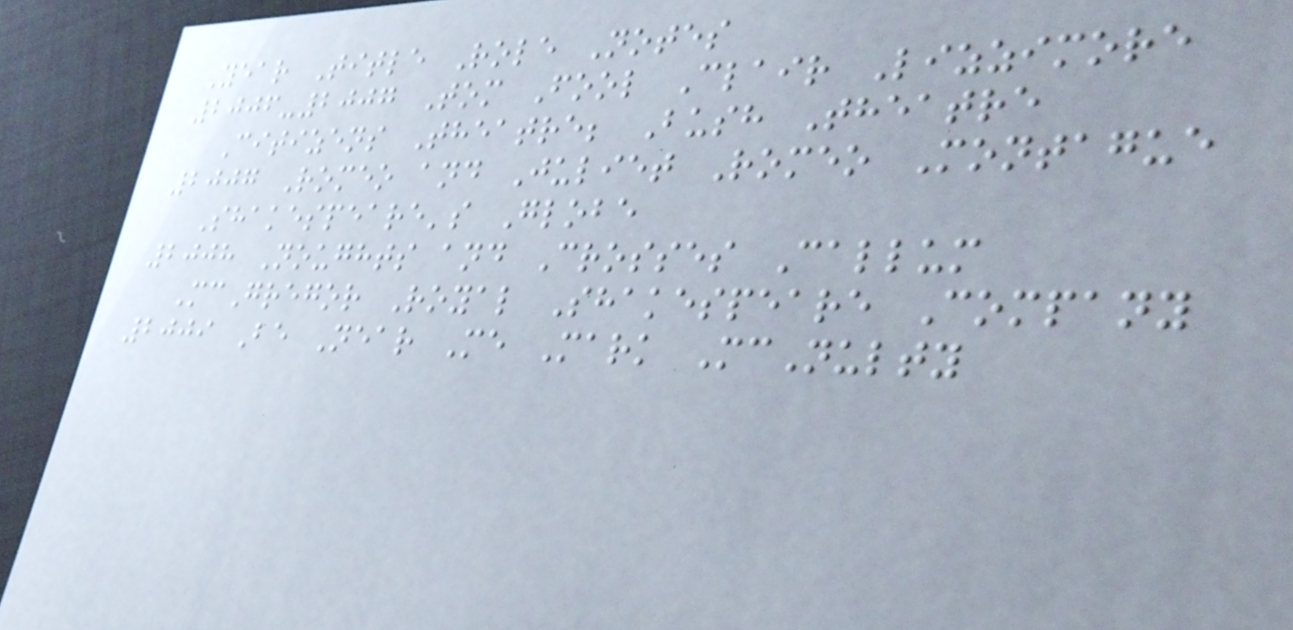Year Title Role Notes
2006-2007 Tom Fool Clair Lizzimore
Citizens Theatre; Bush Theatre
2007 Romeo and Juliet Romeo Montague
Shakespeare's Globe
2008 Noughts and Crosses Callum
McGregor Royal Shakespeare Company
2009 Be Near Me Mark McNulty
